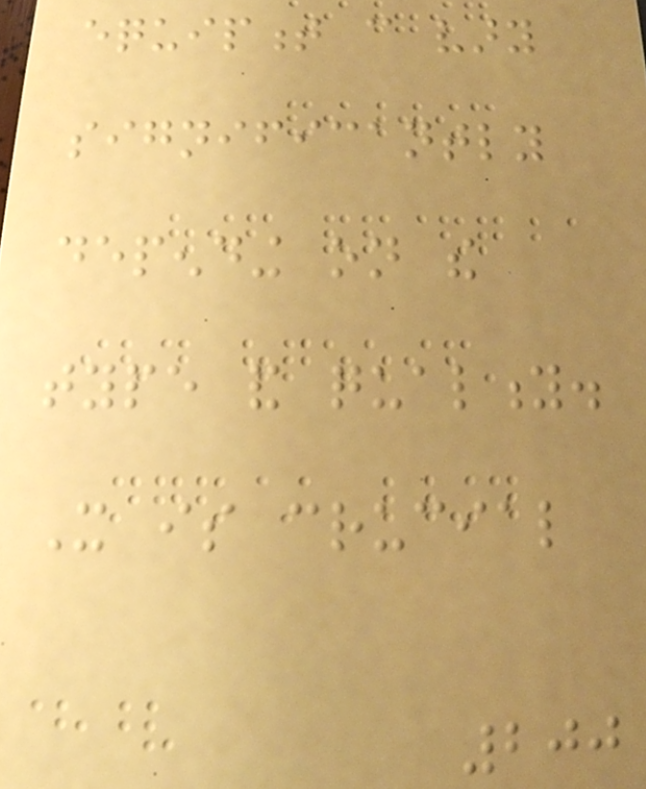equipment can vary
significantly
depending on the
type and quality.
It is crucial
200
